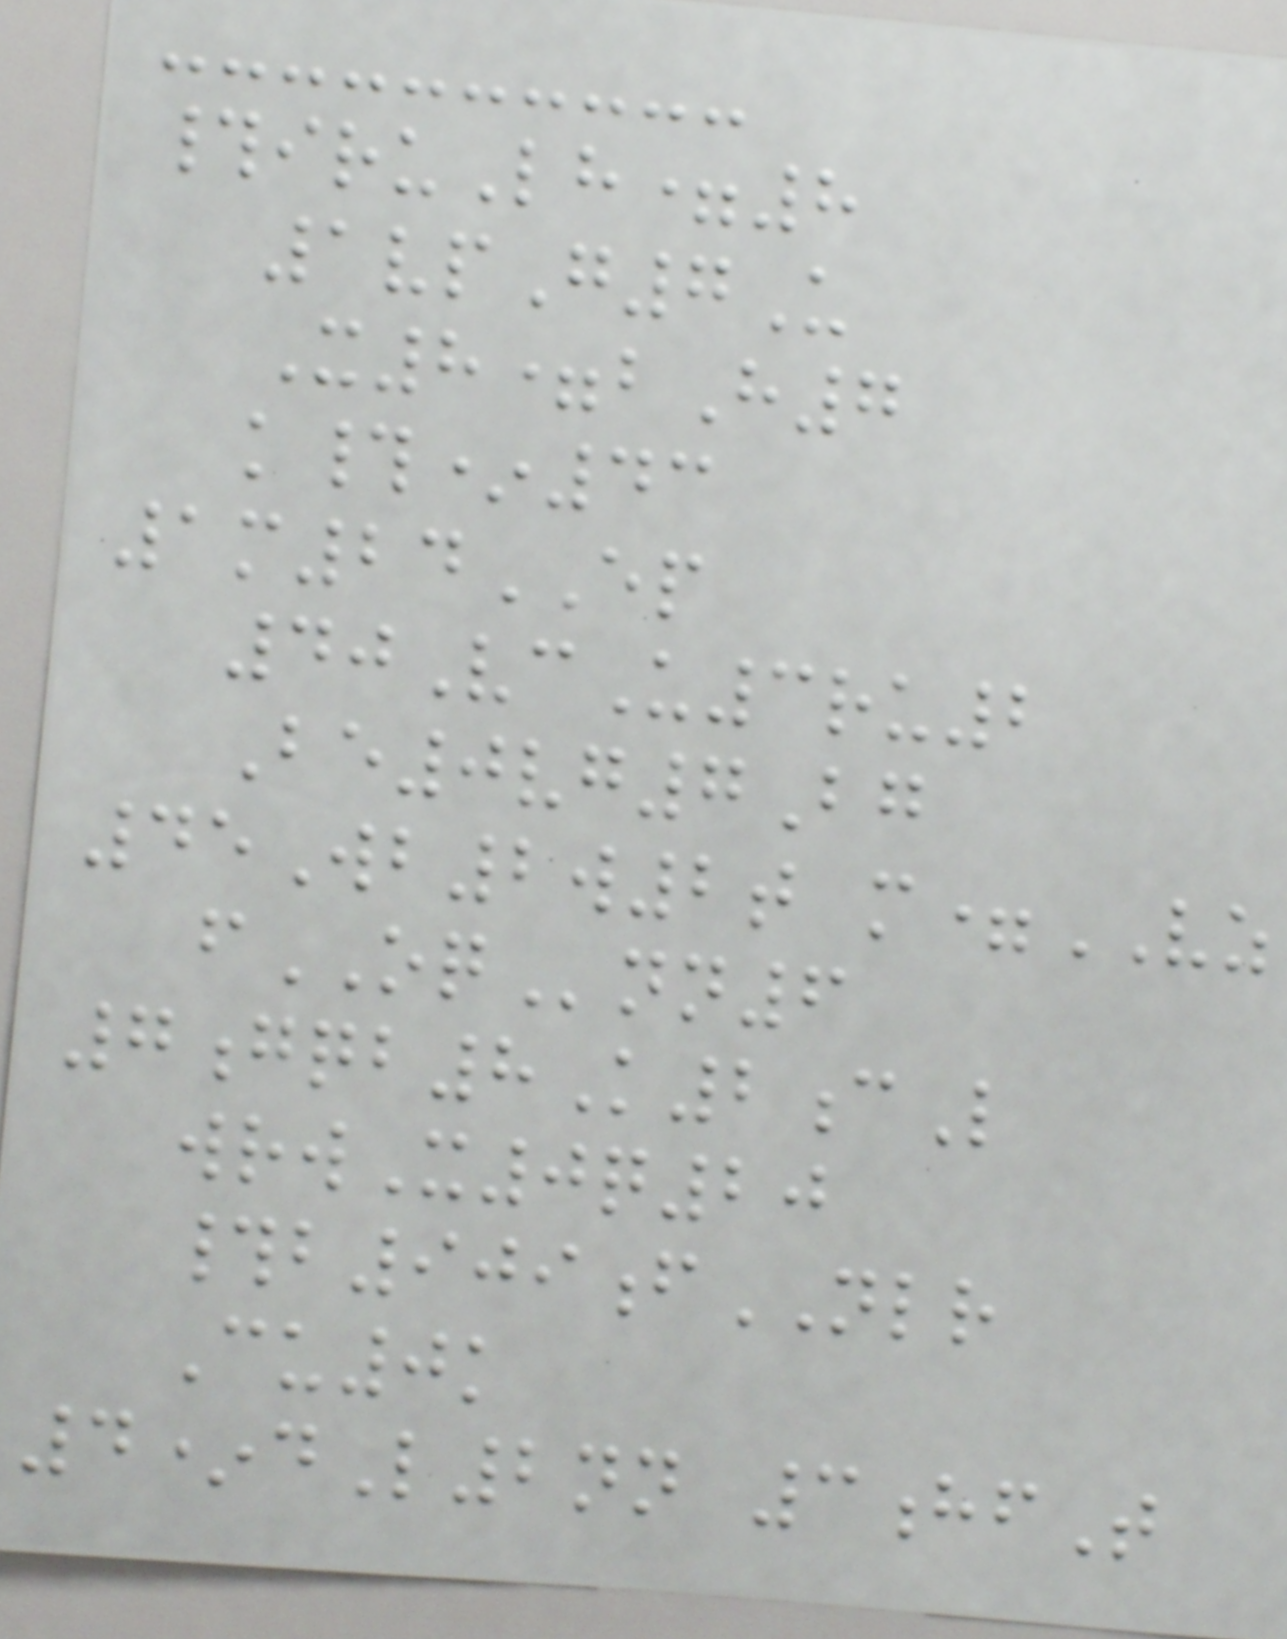#iruLh=8
1vpG7U
X8=bH7
k#*43
1m24EP
40VcU3ru2
Be0vg7Bg
45Wb2w2t m=VZ
fOQnn6
7gqb8K2cL
wrwX0q20
#b909fNLR
Cu0k
4*dL2nn 3hfT
